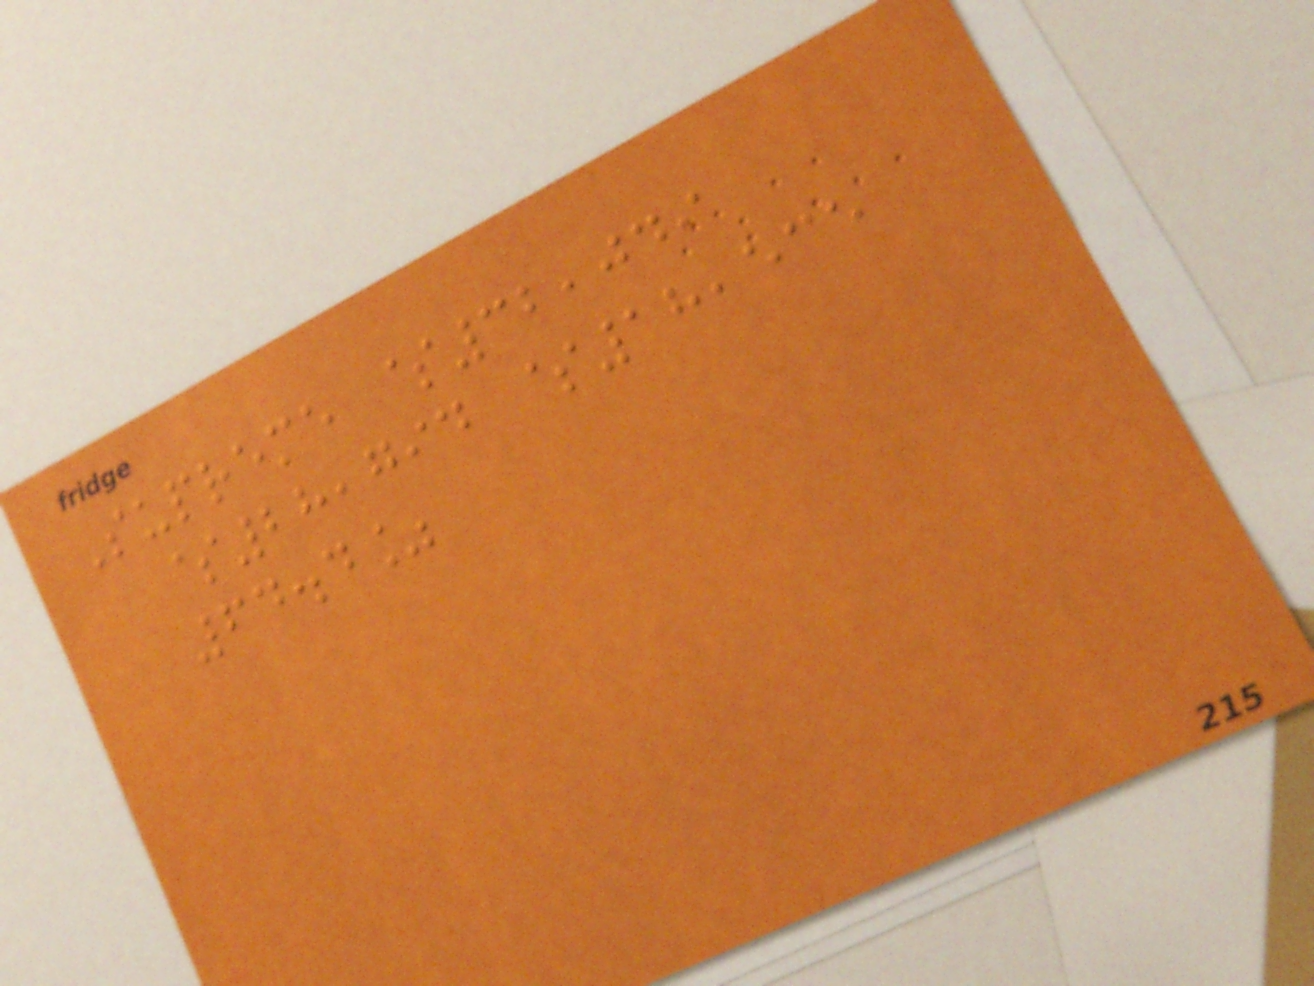Supreme $32,049
$28,794 $18,535
64.4%
